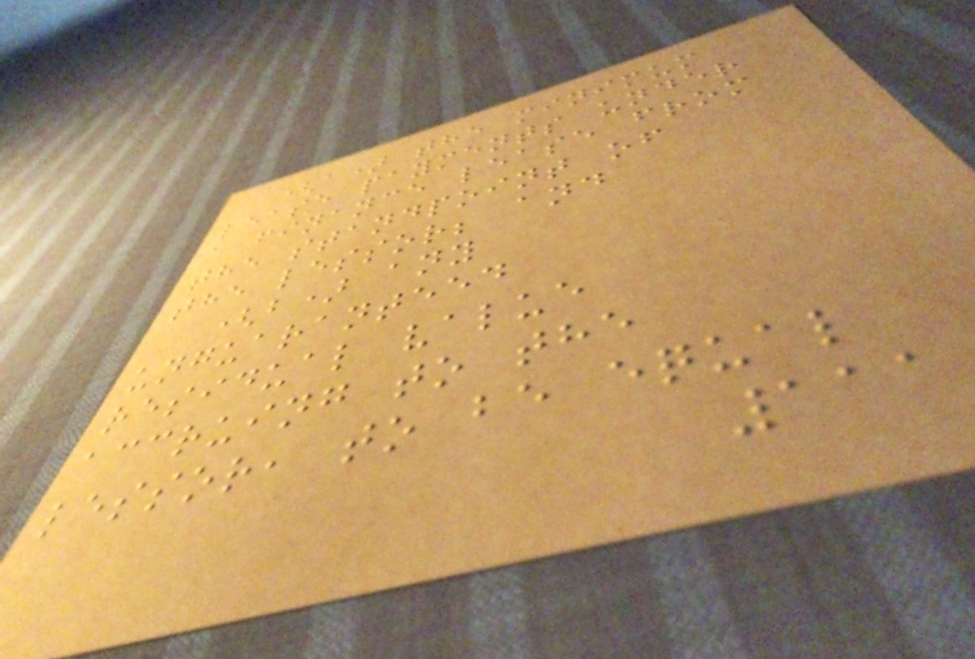(a) the minimum
lease payments under
a finance lease from
the standpoint of
the lessor; and
(b) any
unguaranteed
residual value
accruing to the
lessor, to be equal
111
